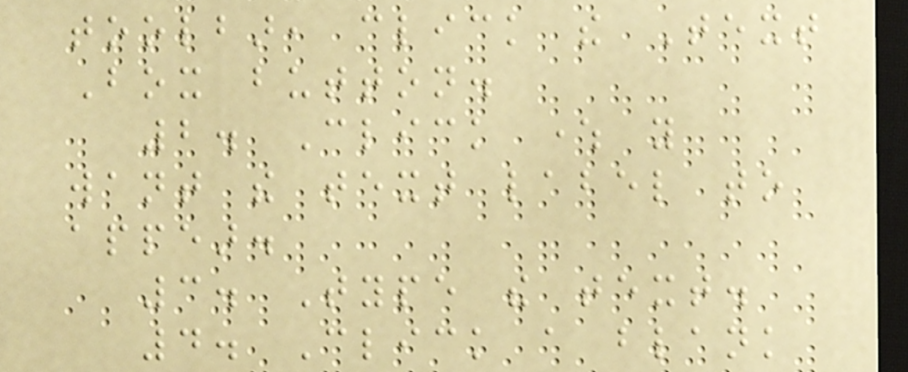toolbar, click the Text
Box button.
2. Click where you
want the text label to
appear.
3. Type the text.
4. Click a blank
